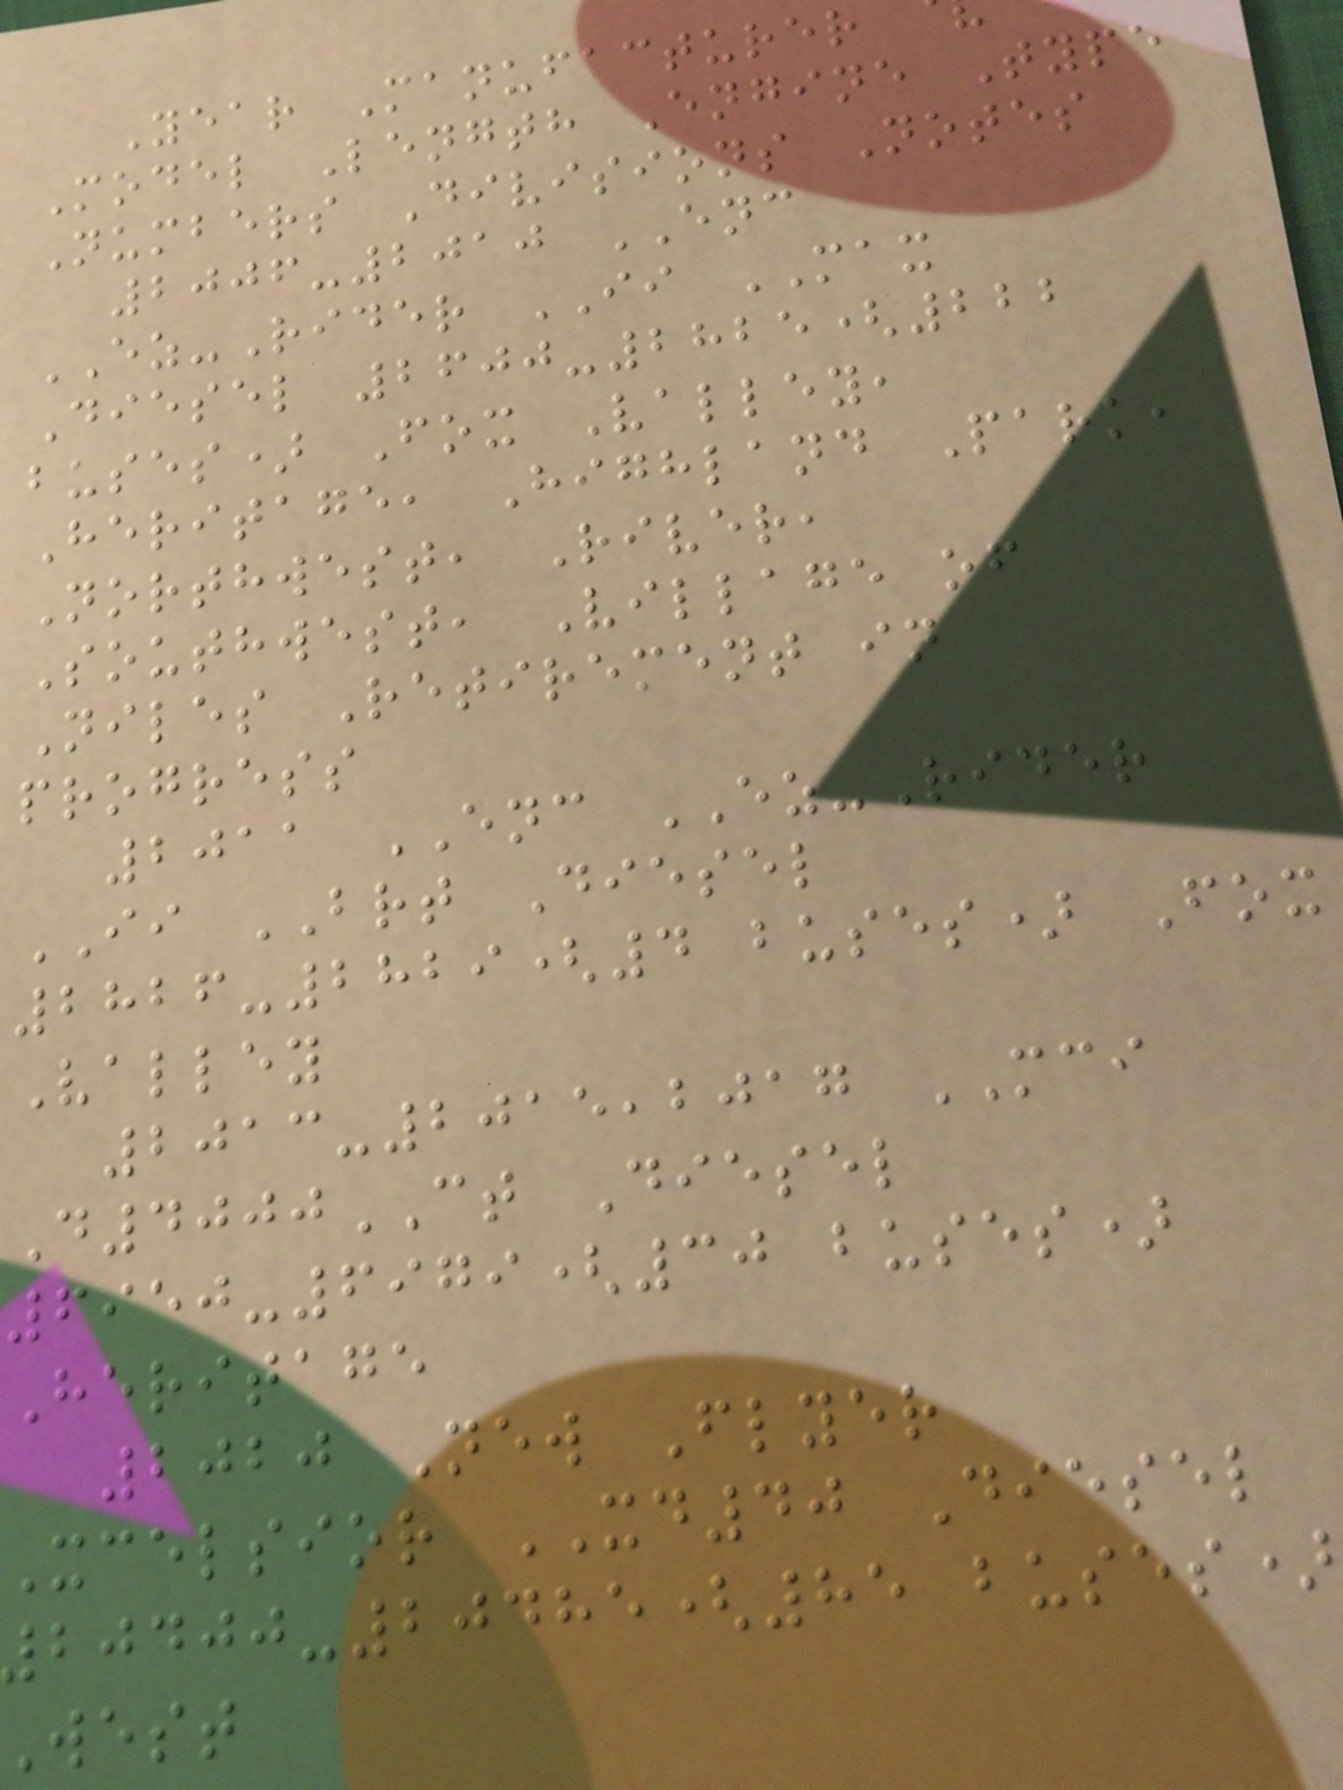Year Manufacturer
Model Length Engine Type
Numbers Divisions Notes
2006-2010 ENC
EZ-Rider II MAX
Diesel 2600-2825(222
buses) Fox Valley,
Heritage, Highland Park,
Northwest, River,
Southwest, Village of
Niles Retirement in
progress
2011 ENC EZ-Rider
II BRT Diesel
2826-2829(4 buses) Fox
Valley
2013-2015,2017 MCI
D4000CT Diesel
6950-6979(30 buses)
Heritage
2020 New Flyer
Xcelsior XD40 Diesel
-20485(85 buses)
west
